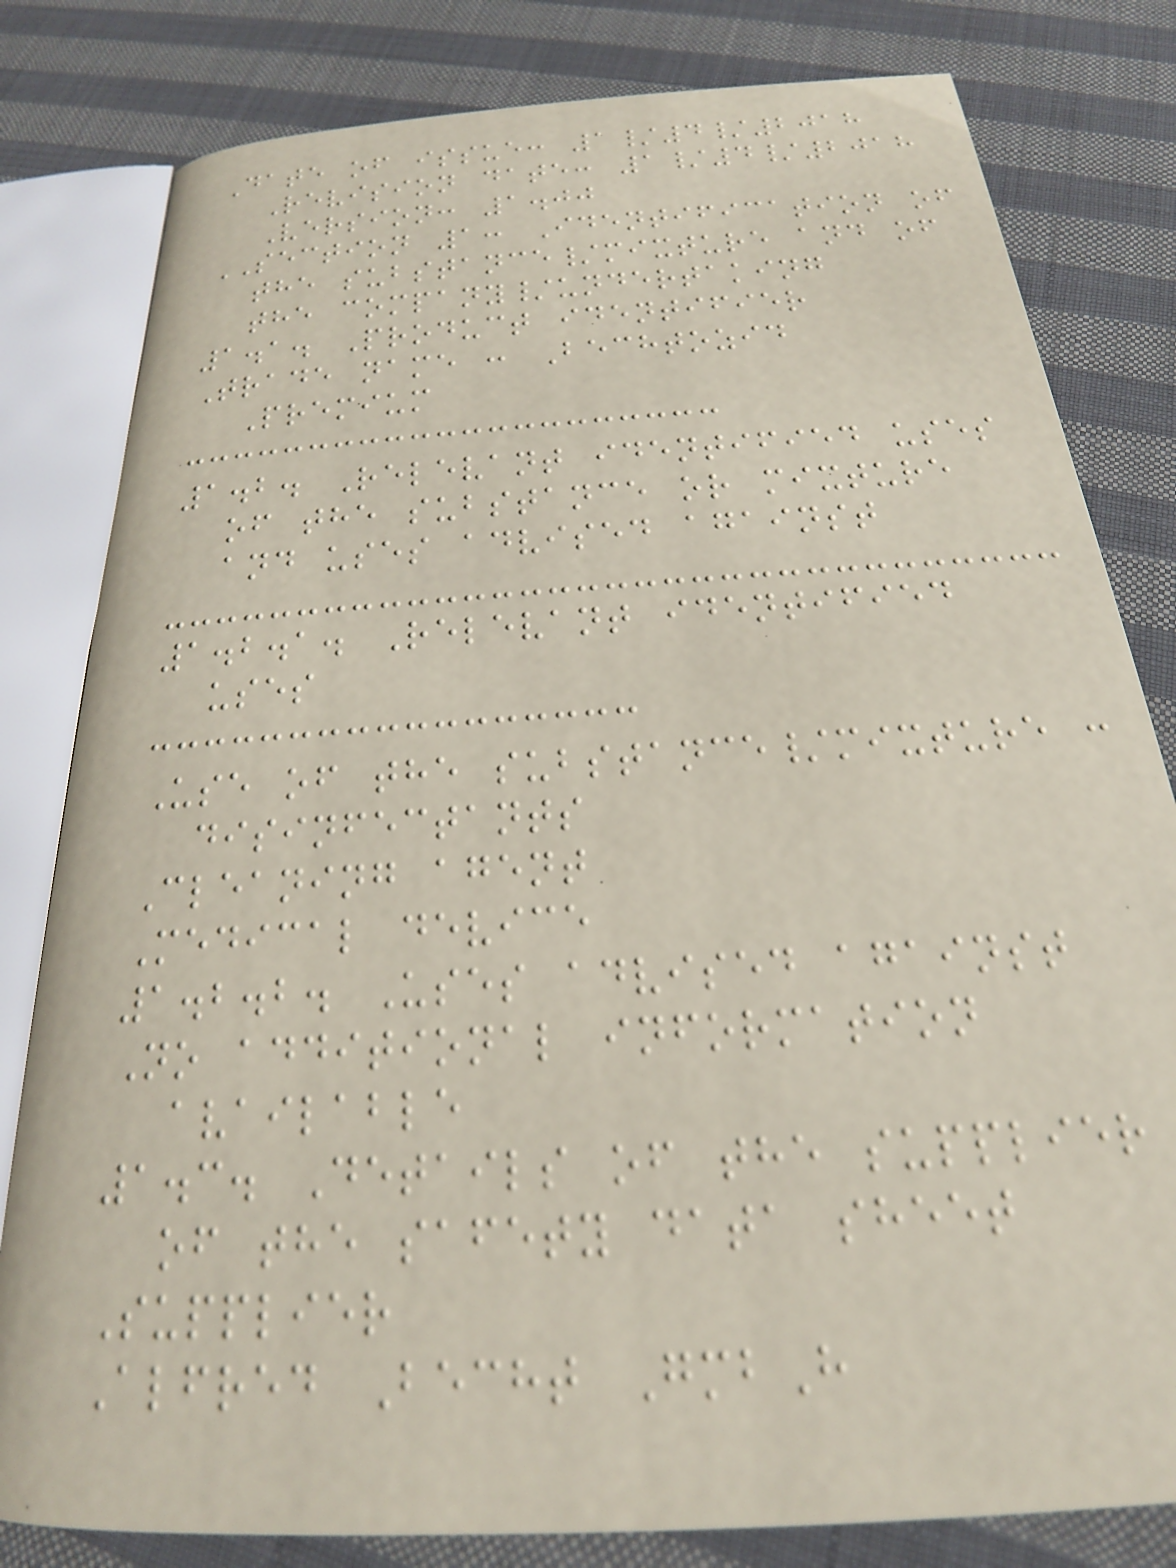Date of issue: 1/4/2018
Revision date: 1/4/2018
Version: 1.00
SECTION 1: Identification of
the substance/mixture and of
the company/undertaking
1.1. Product identifier
Trade name : Bechtozid
Premium
1.2. Relevant identified uses
of the substance or mixture
and uses advised against
1.2.1. Relevant identified
uses
Use of the substance/mixture :
disinfectants
Cleaning agent
Medical device
1.2.2. Uses advised against
No additional information
available
1.3. Details of the supplier
of the safety data sheet
Supplier
Alfred Becht GmbH
